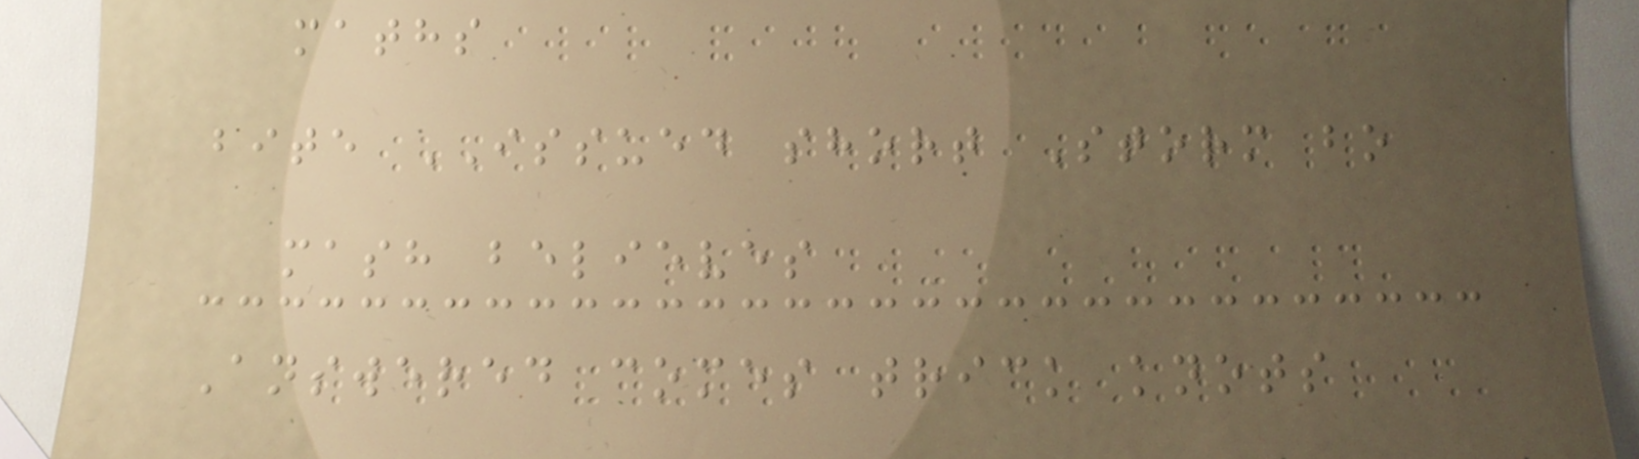maths
bite ISSUED short Storm bo
mash believes
Answered comes trick knots
